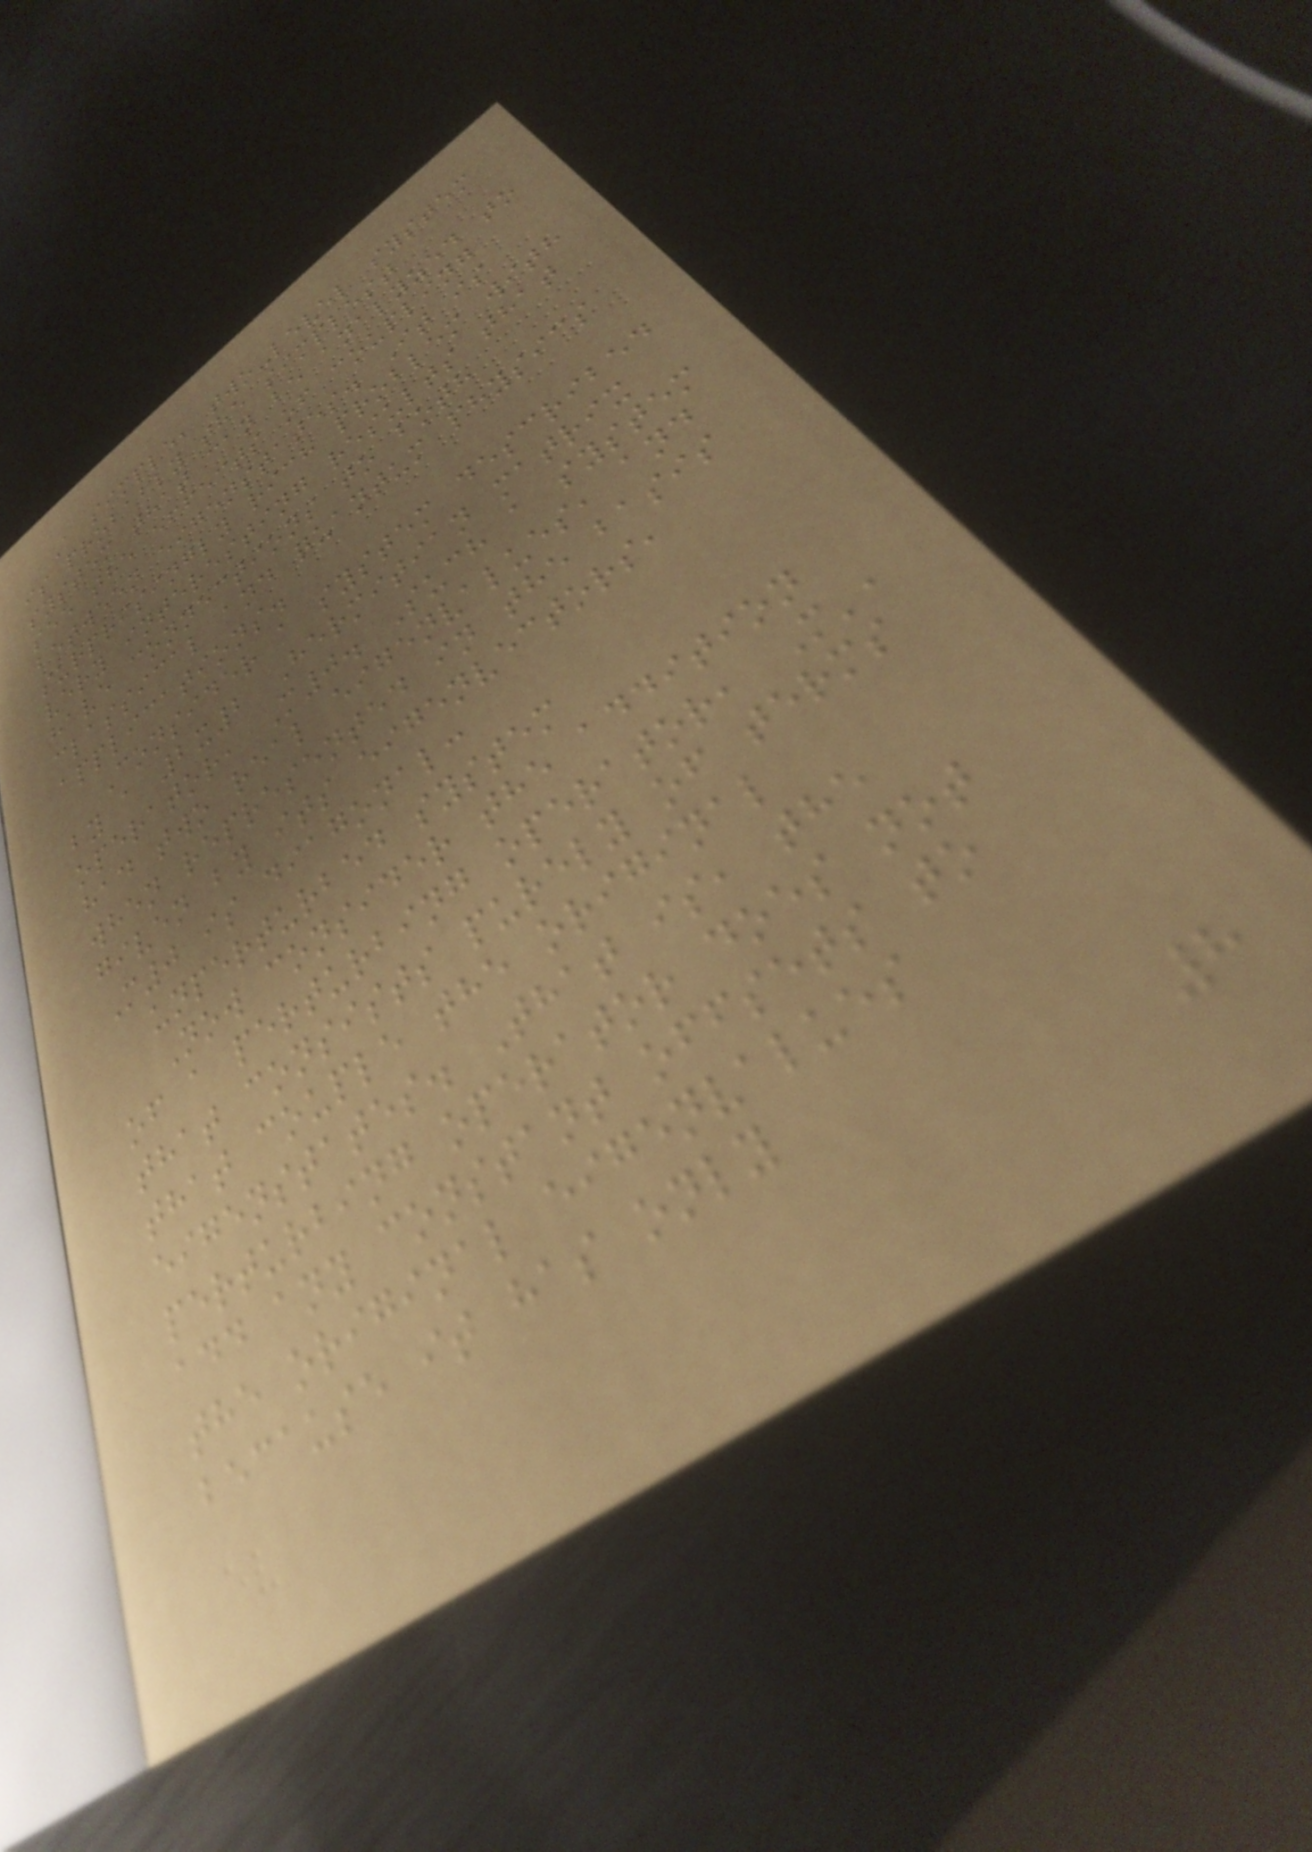A simple, two-level system
is probably the simplest
system that can be analyzed to
see the effects of coupling
between eigenstates. It is
surprisingly rich problem with
very interesting results that
have connections to both
classical and quantum physics
applications.
Consider a system described
by a 2x2 Hermitian matrix
operator, M0. Such a system
had two real eigenvalues, and
when represented in the basis
given by its eigenvectors,
M0 is diagonal:
unperturbed system
Now consider the addition
of a perturbing operator, M',
that consists purely of terms
that couple the original
eigenstates. That is, the
perturbing operator does not
add any constant offsets to
the original eigenvalues
because it has only
8
